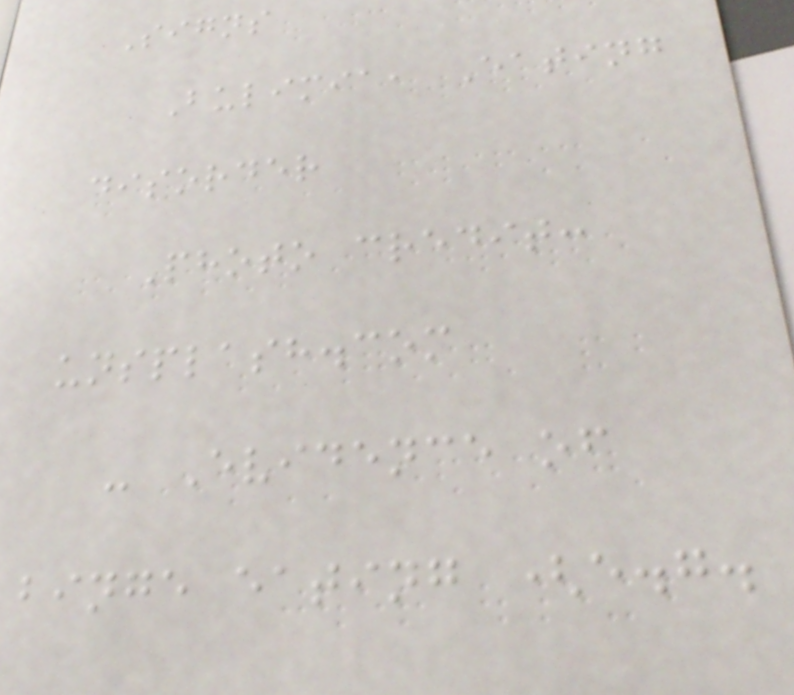Signs
Bulimia, Eating
disorder
Photo credit:
unsplash.com
- Evidence of
binge eating (e.g.
